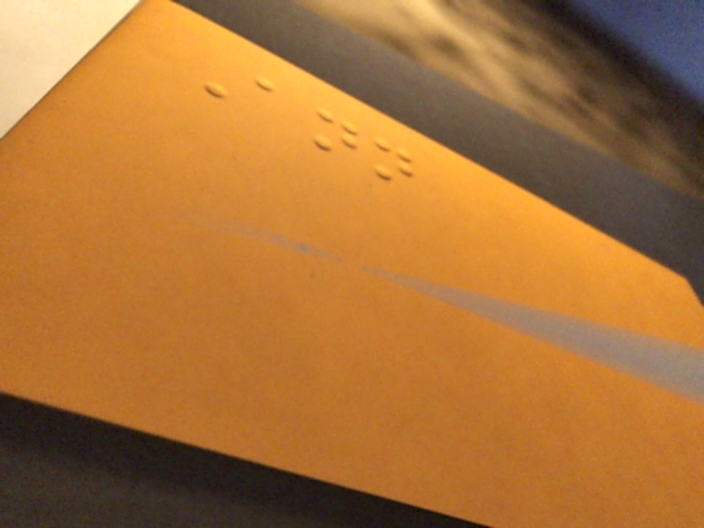Ann
